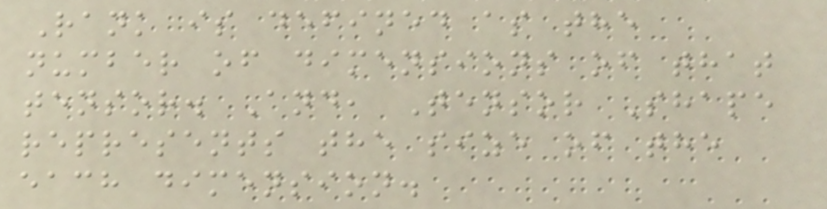Rank is defined as the
number of dimensions of that
tensor. And, Tensor Shape
represents the size of the
each dimension.
